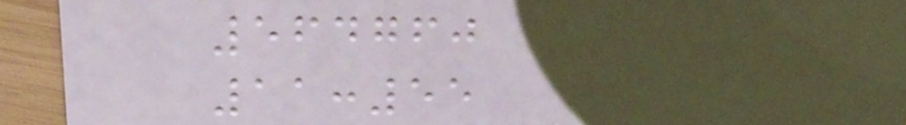564760
11:55
